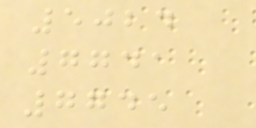5024
7741
7745
